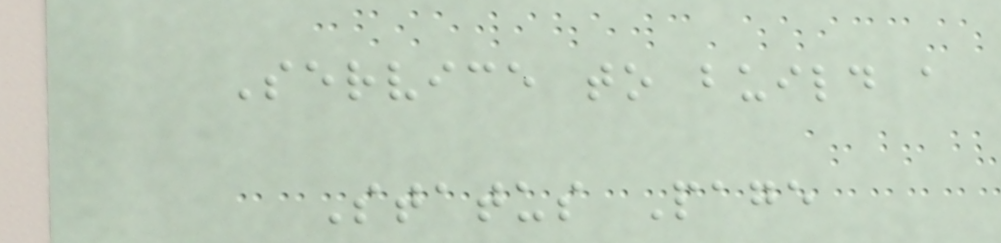Service to build a
Status Page
